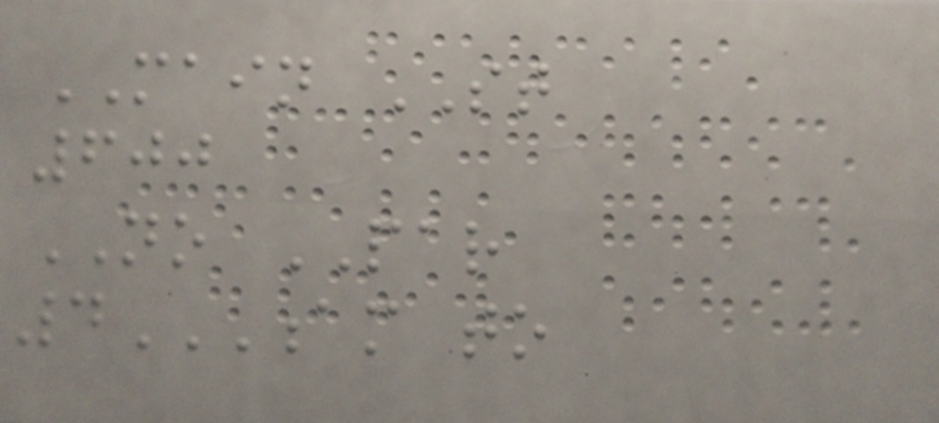MAIN ST
600
NO PAR
4AM TO
